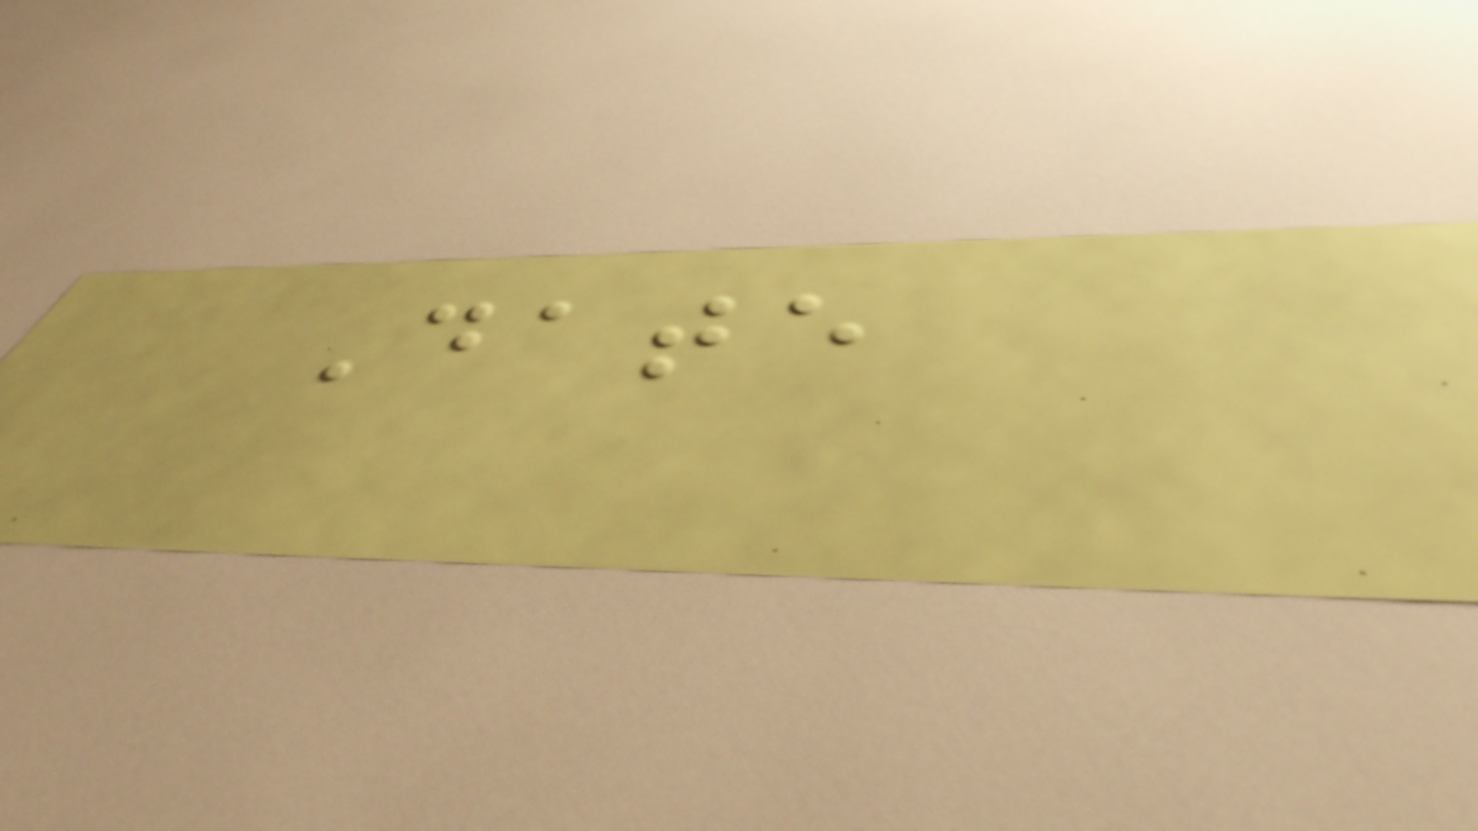Date
